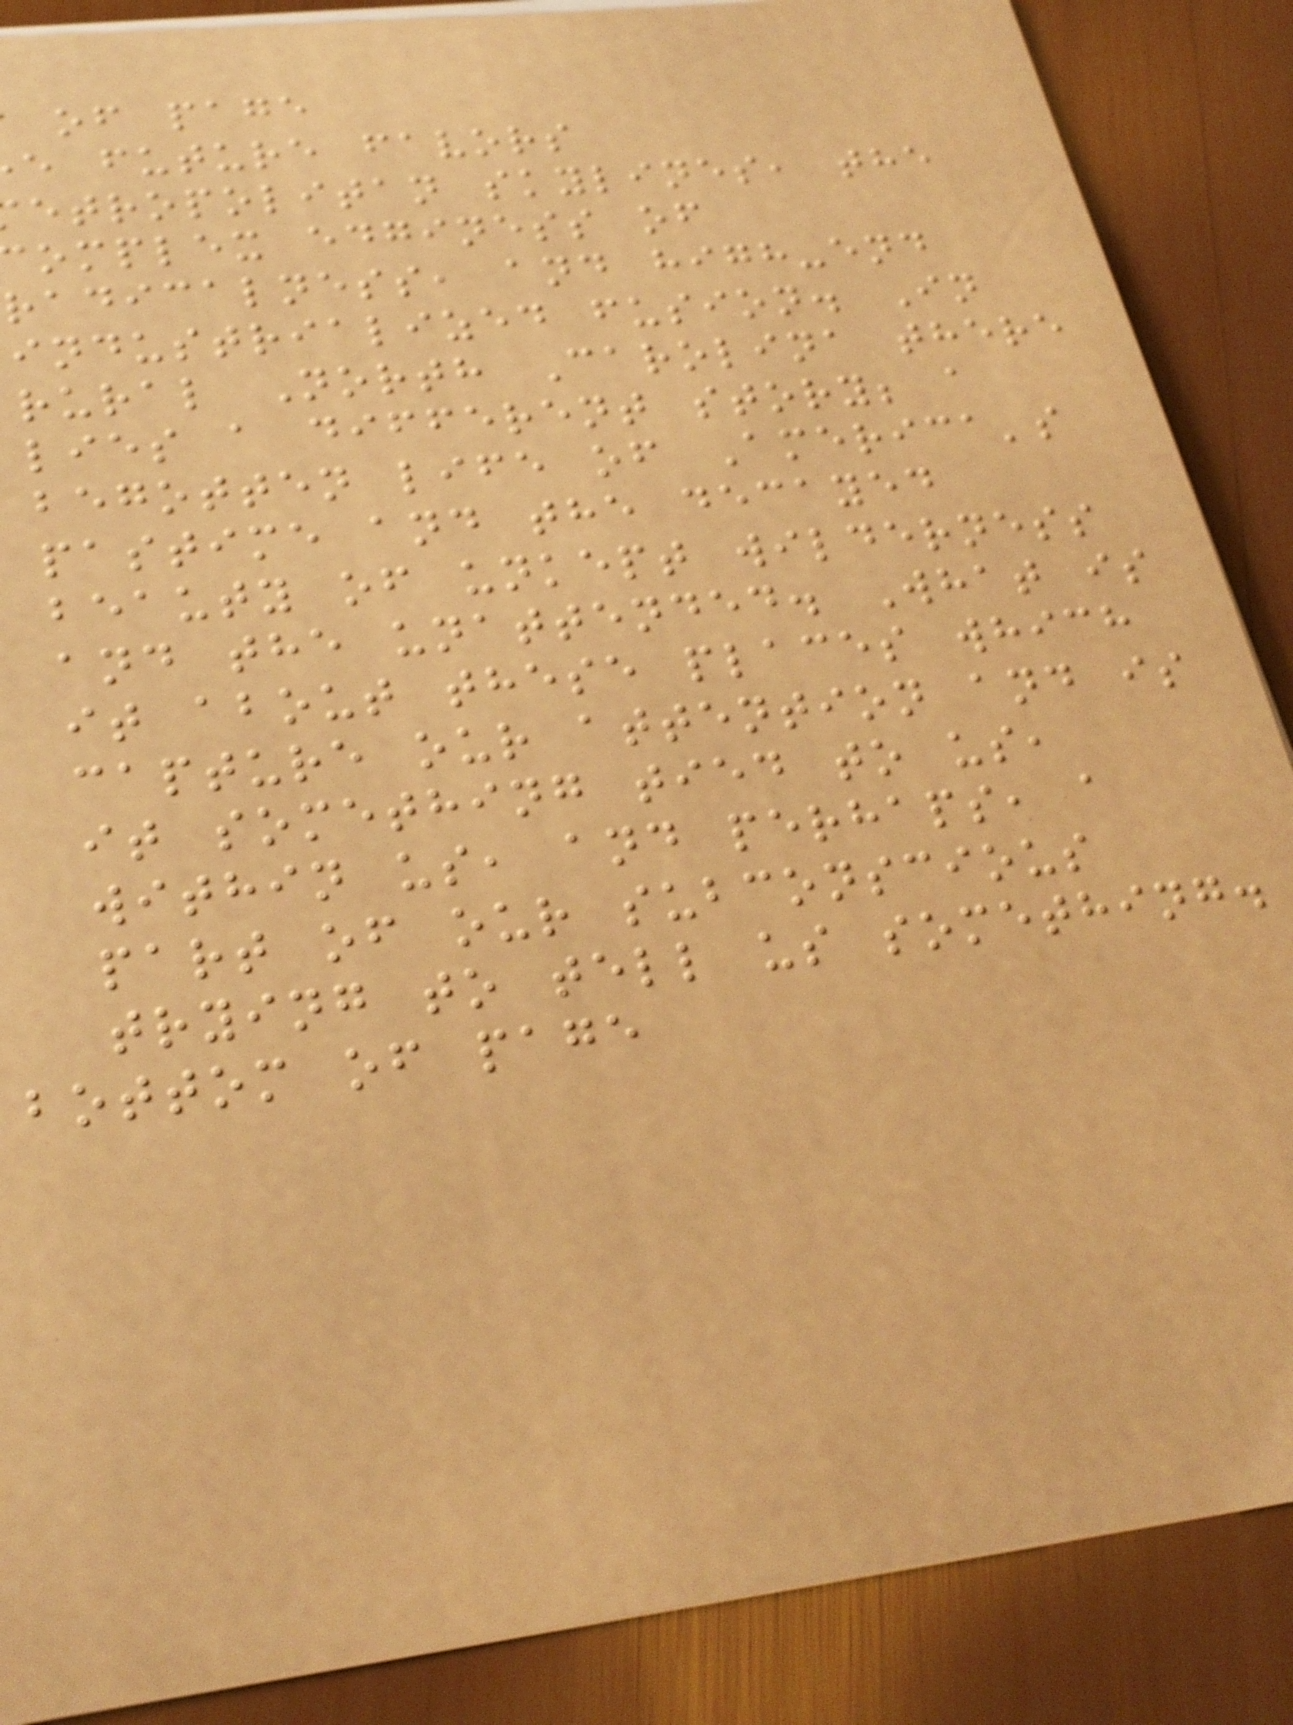of page
e future favors
etropolitan skylines, the
omplex edginess of
radicalness, and high-end
industrialized fusion. In
rural North Carolina there
lies a different story; a
begotten life of America's
pastime and the decayed
beauty of unkept wilderness
and the unattended. What is
it about these places which
capture our attention and is
it something tied to us,
within us, and perhaps, a
part of our subconscious
trying to tell us something.
bottom of page
